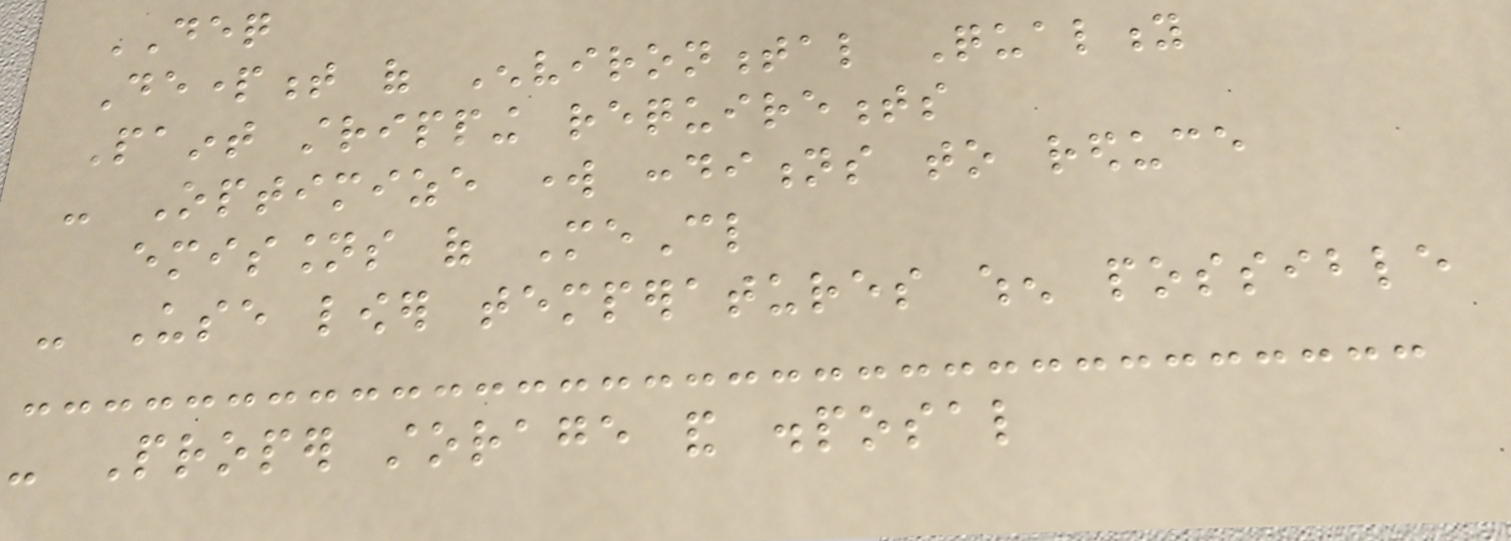DEQ
Department of Environmental Quality
Paint stripping requirements
- Optimize work conditions to reduce
emissions of MeCl
- Use lower temperatures when possible
- Proper storage and disposal
